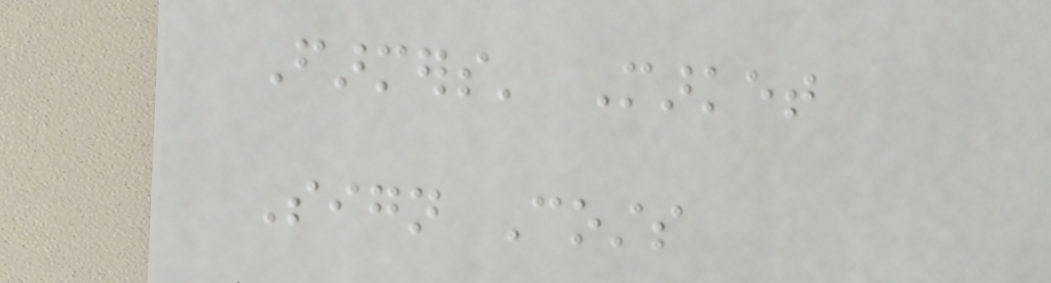Farmers' Market
Sign Costs
